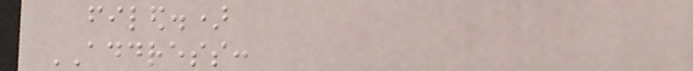filed.)
ADDRESS:
